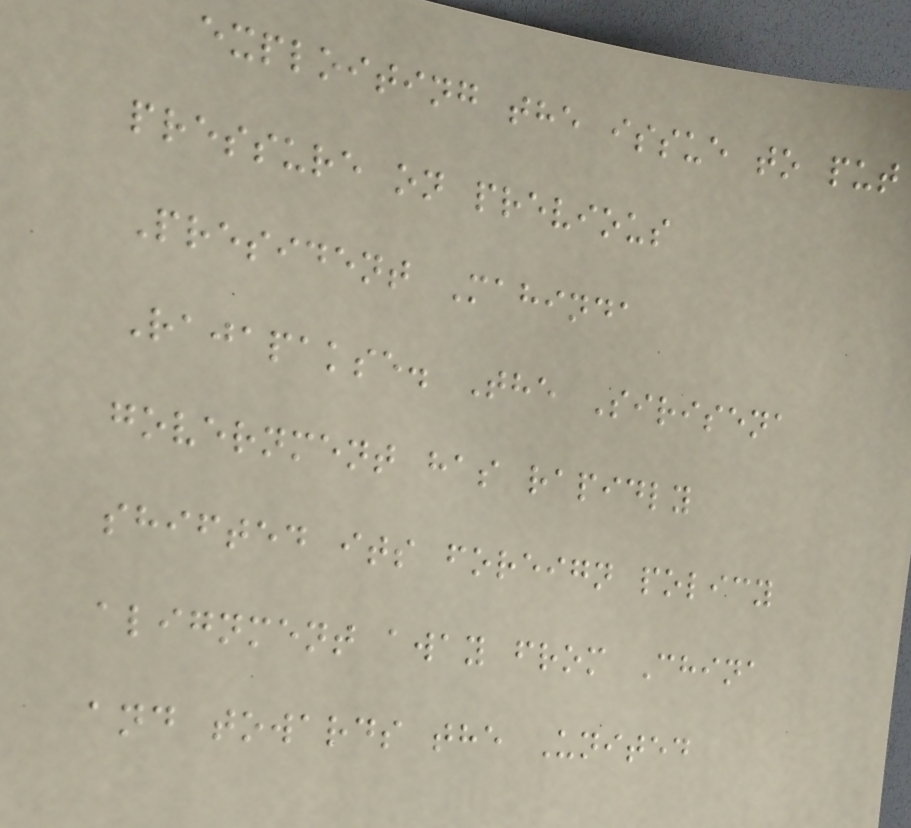exploiting the issue to put
pressure on previous
President Mahinda
Rajapakse. The Sirisena
government has rapidly
shifted its foreign policy
alignment away from China
and towards the United
